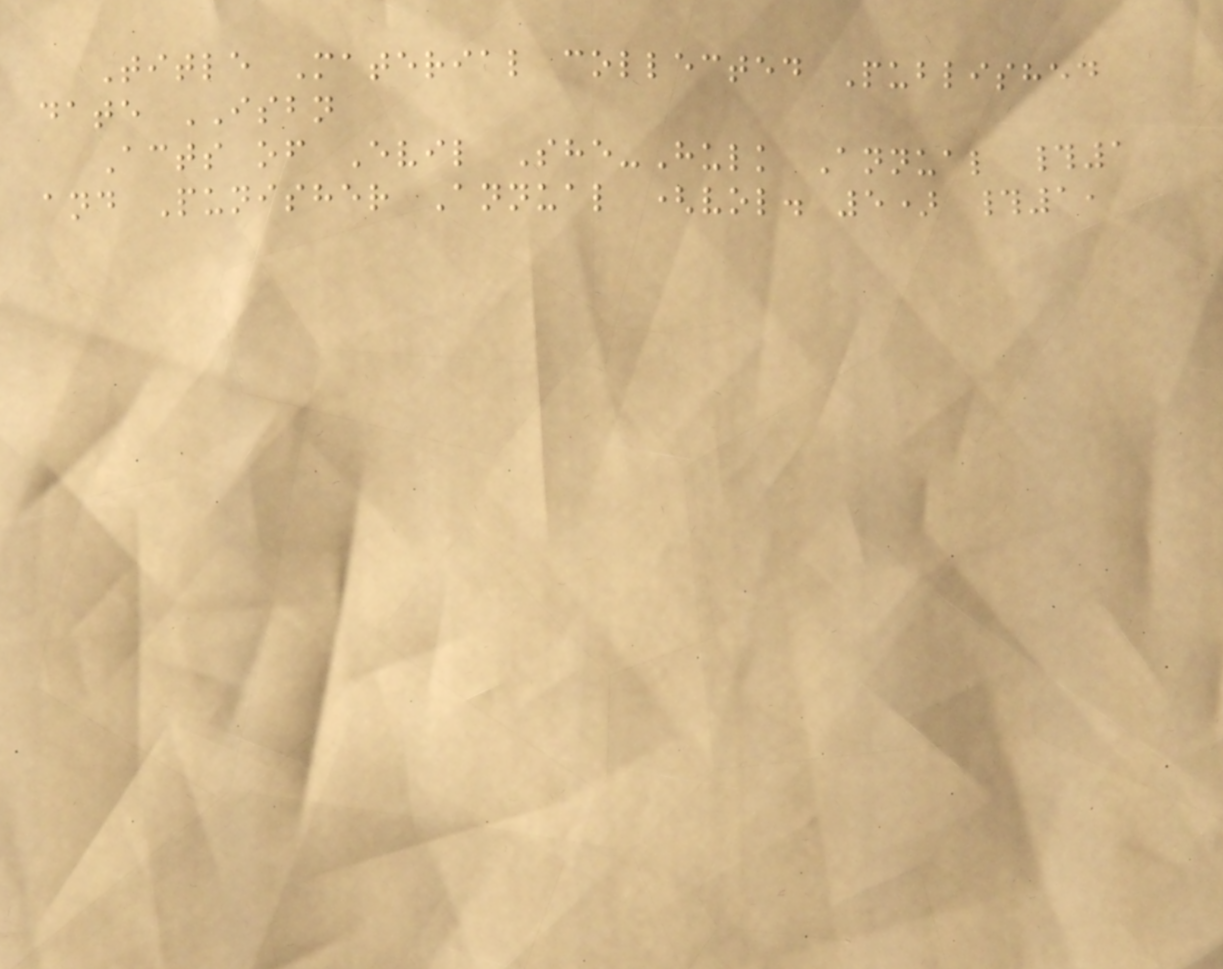Title Material collected Published
date ISBN
Acts of Evil She-Hulk Annual #1
and Punisher Annual (vol. 5) #1,
